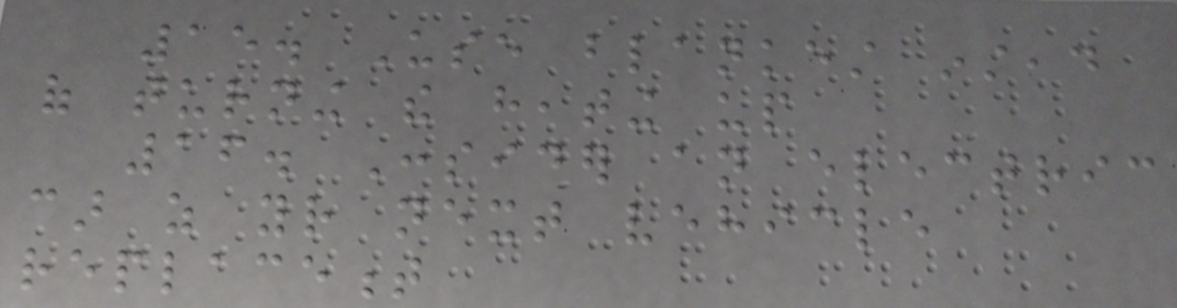15. Use blankest instead
of turning the heating up
16. Consider an electric
car as your next vehicle
replacement
